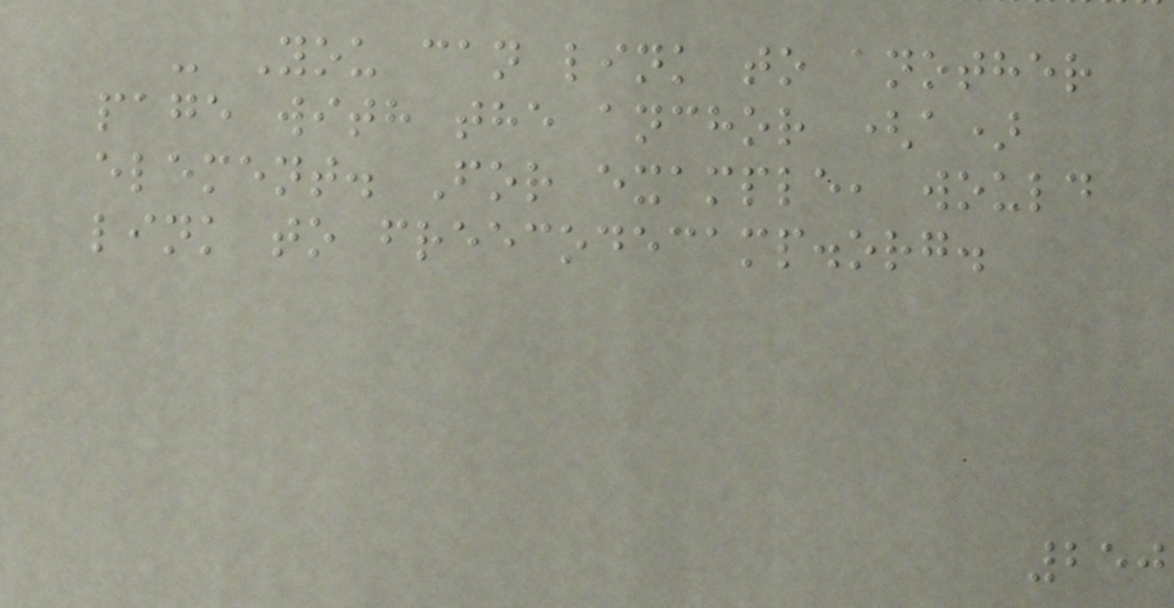- You can link to another
page with the anchor (a)
element. For example, would
link to freecodecamp.org.
250
